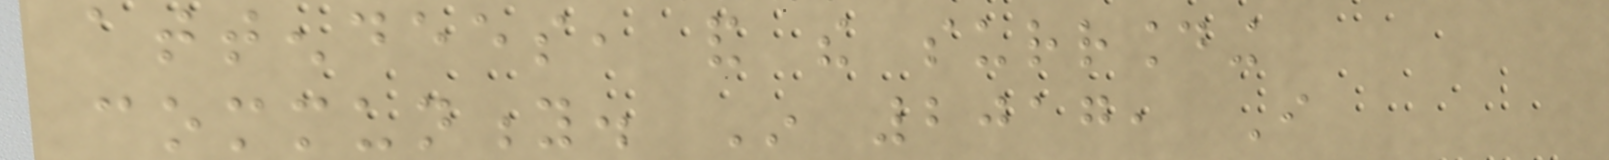attendees, and the surrounding
community. In 2017, I
